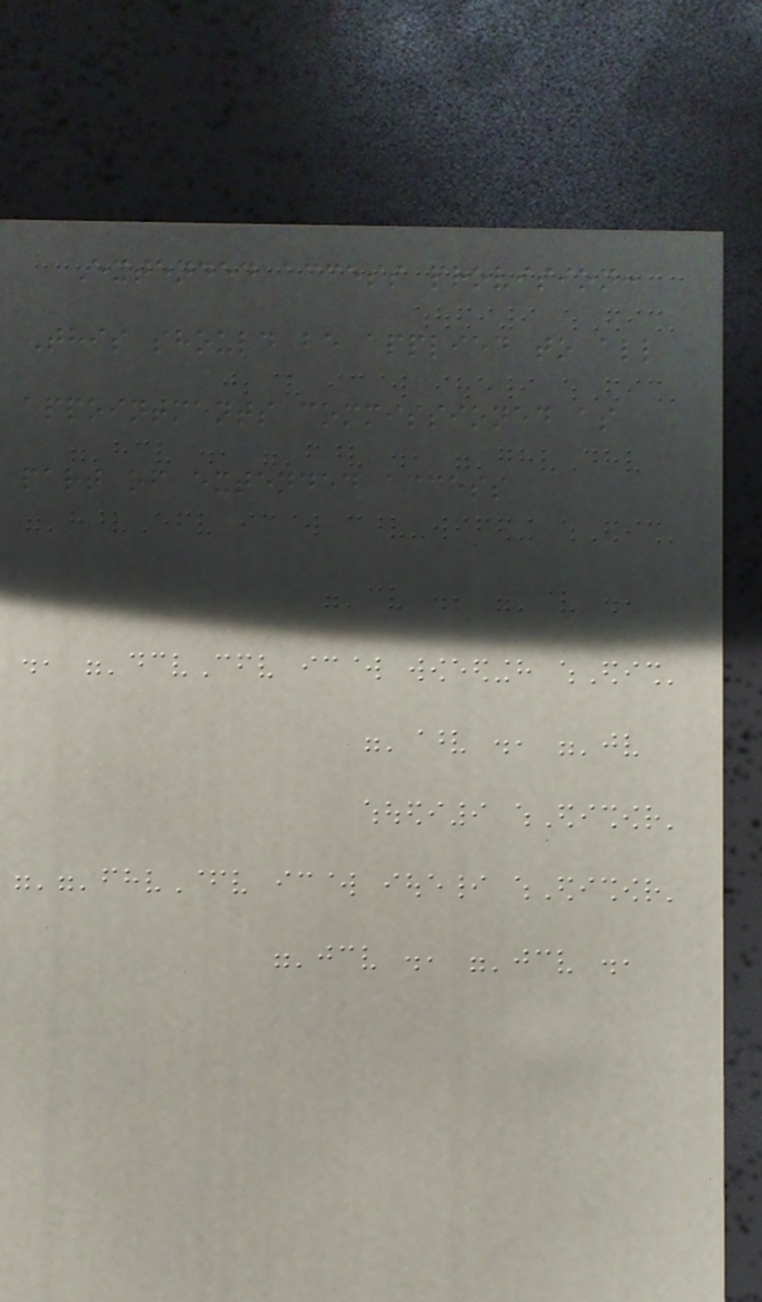Extended access provision:
This should be applied to all
appointments commissioned as
part of extended access
